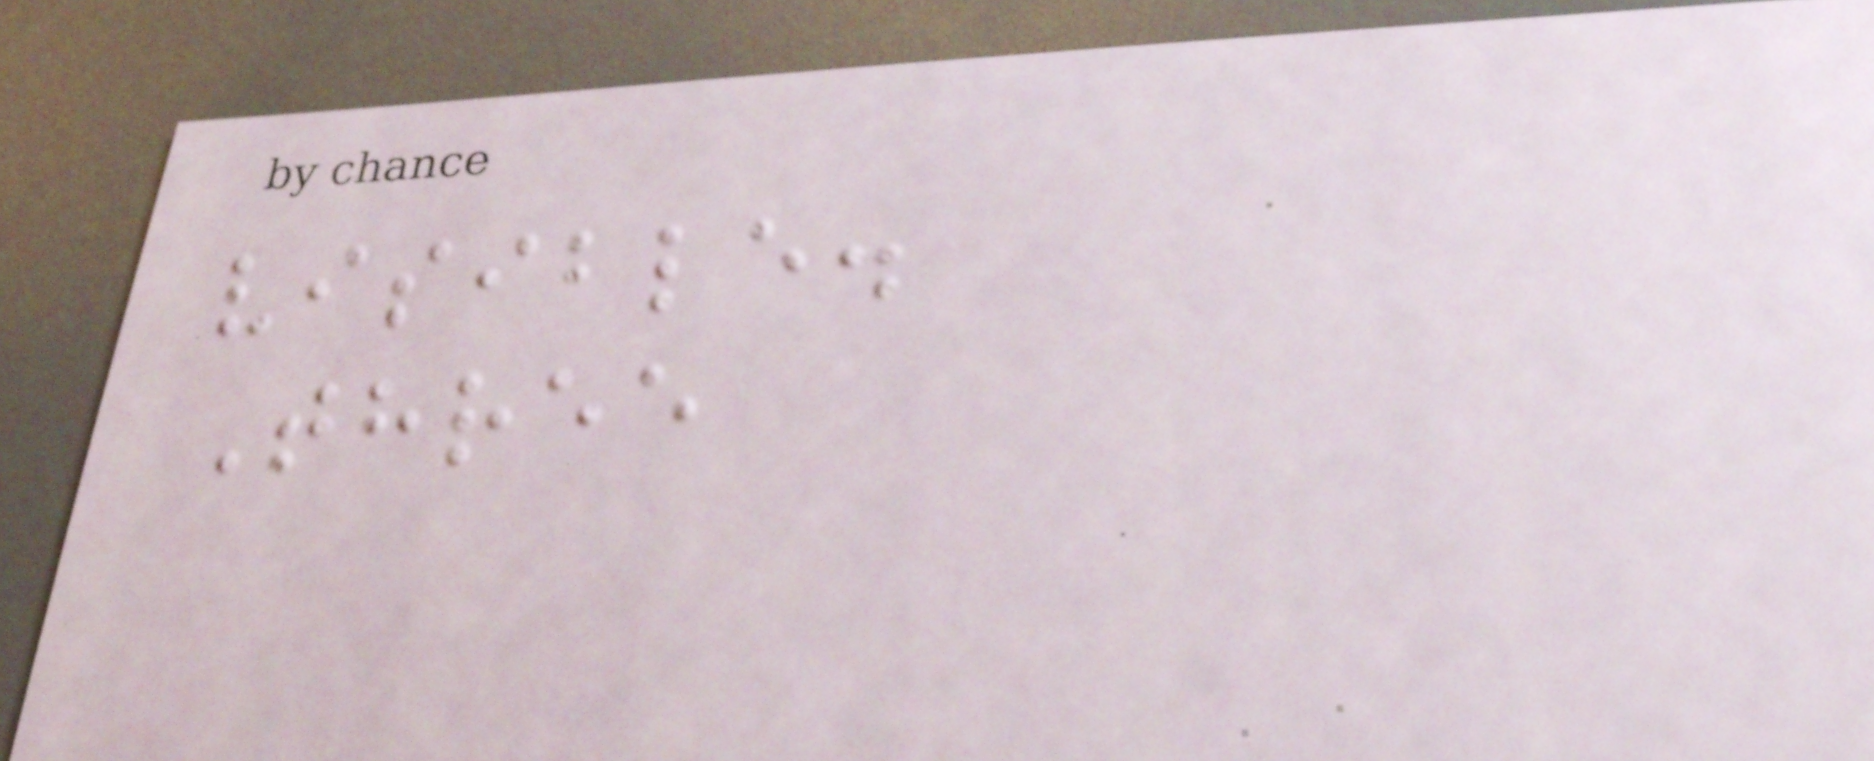visible.
Three
